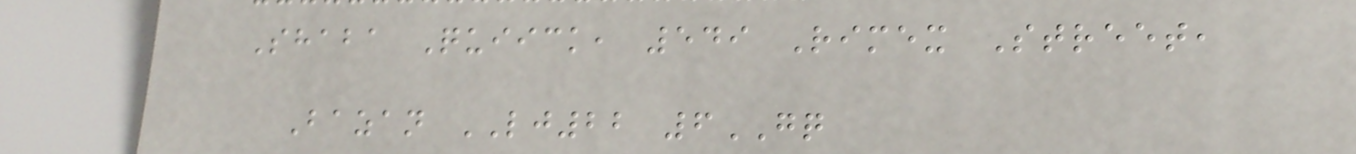Shaba Quiick, 549 Rimex Street,
Bazan LJ22 6GQ
